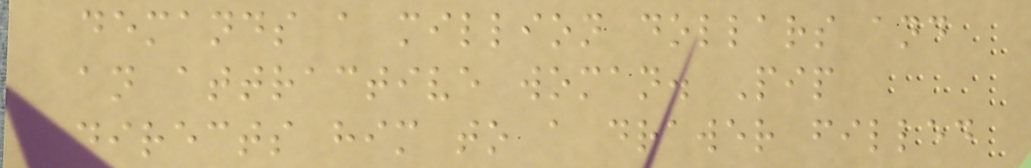demands a million dollars and
an attractive woman. Pip
directs him to a drawer filled
